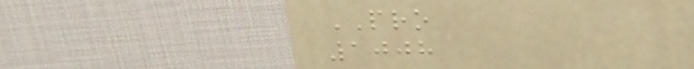PRO
1008
